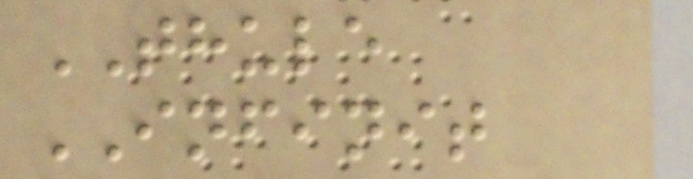THULE
INFINIT
